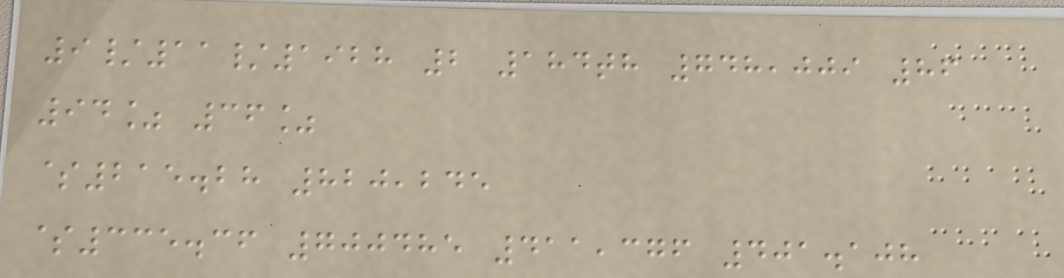9/11/1928 2 184th 748,009 86
94% 36%
$215.28 820,245
$335.36 700485 411,376 401.108
